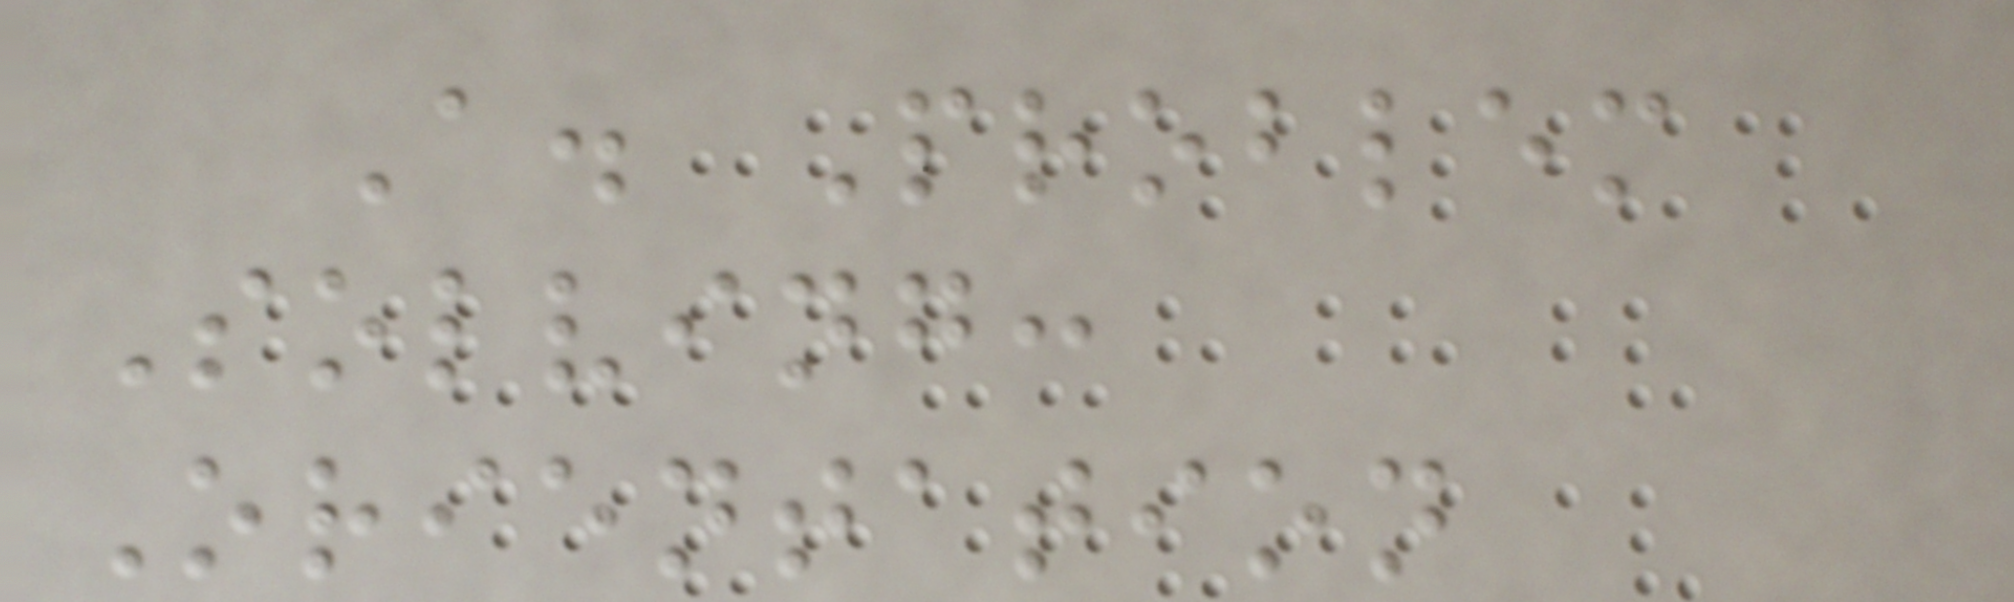A. Problem
Solving:
Orientation
